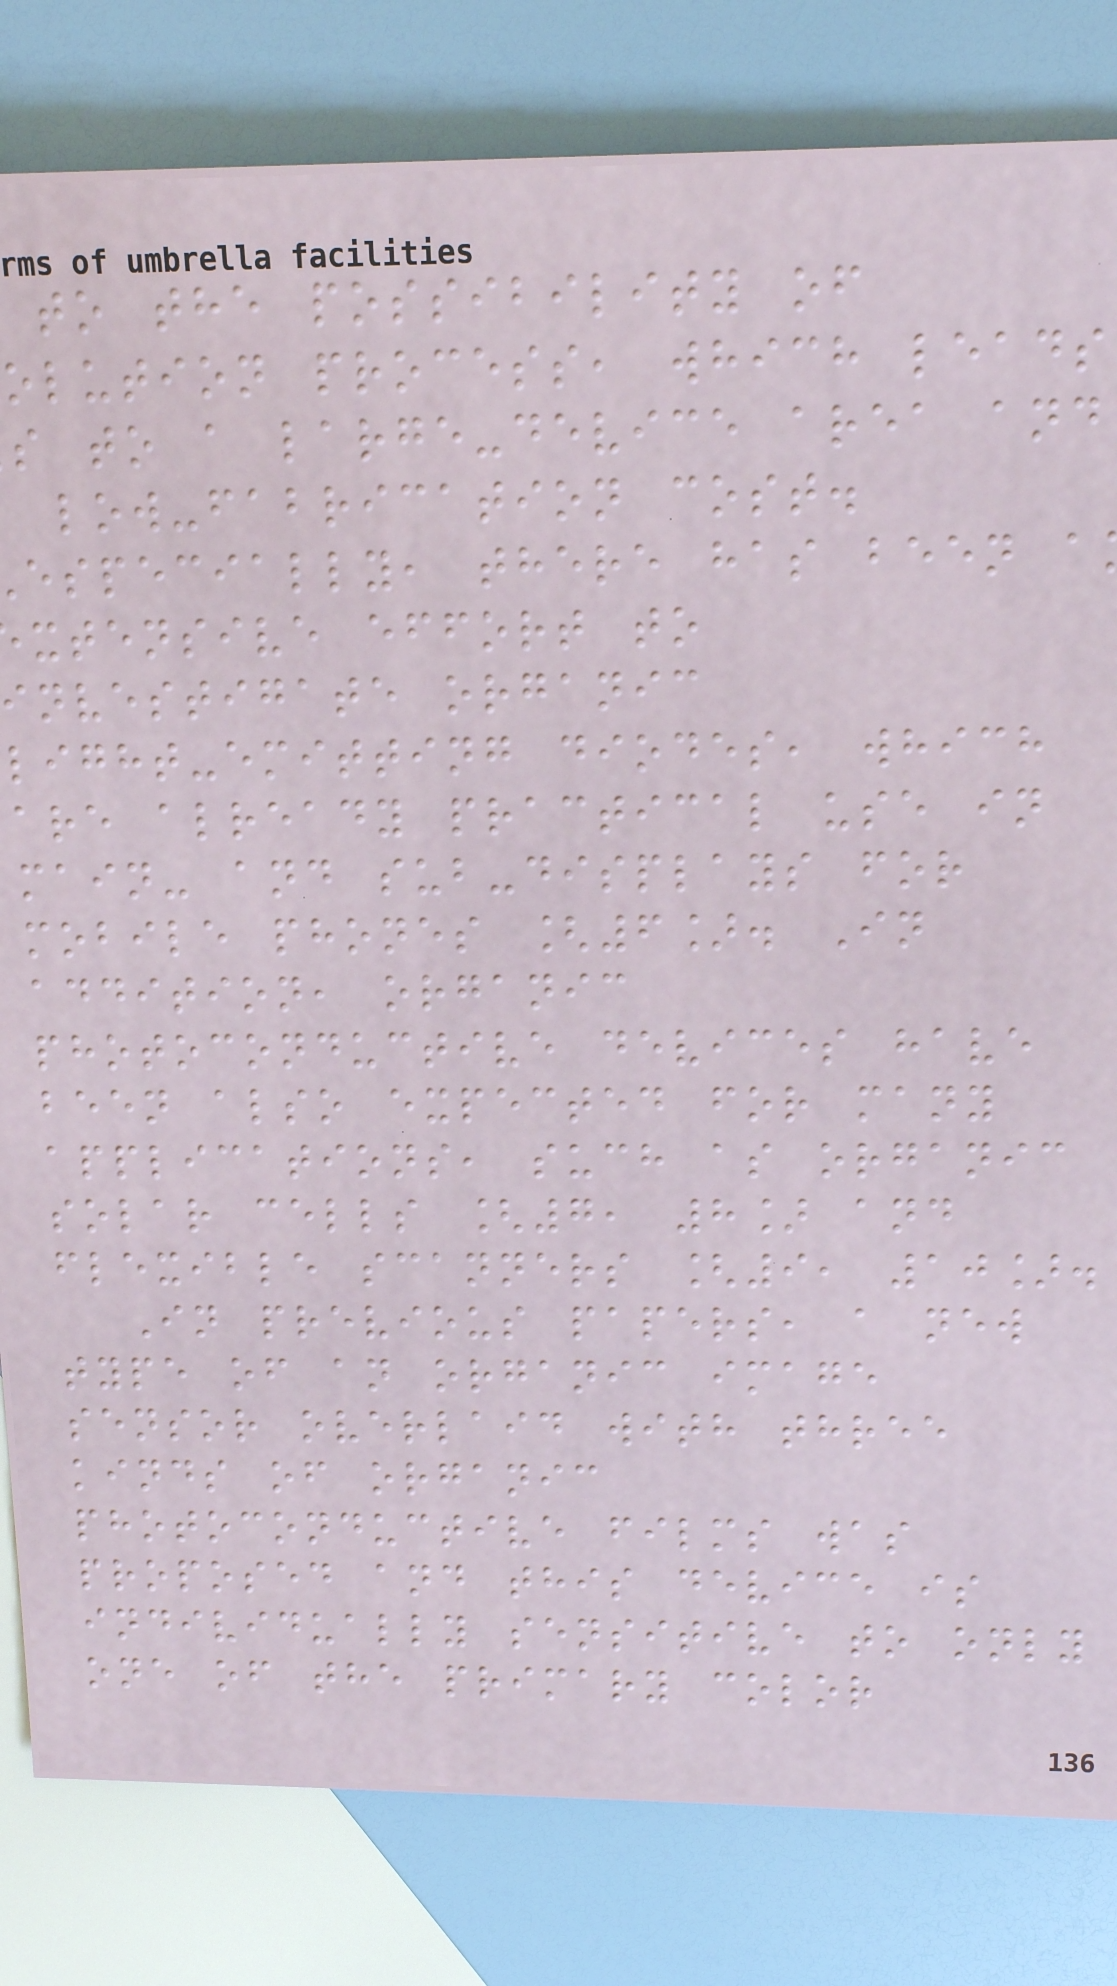to the possibility of
olution process, which leads
s to a large-device area and
low-fabrication cost.
especially, there has been a
xtensive effort to
investigate organic
light-emitting diodes, which
are already practical use in
main- and sub-displays for
mobile phones [6]. In
addition, organic
photoconductive devices have
been also expected for many
applications, such as organic
solar cells [7, 8] and
flexible scanners [9, 10].
In previous papers, a new
type of an organic image
sensor overlaid with three
kinds of organic
photoconductive films was
proposed and this device is
individually sensitive to only
one of the primary color
